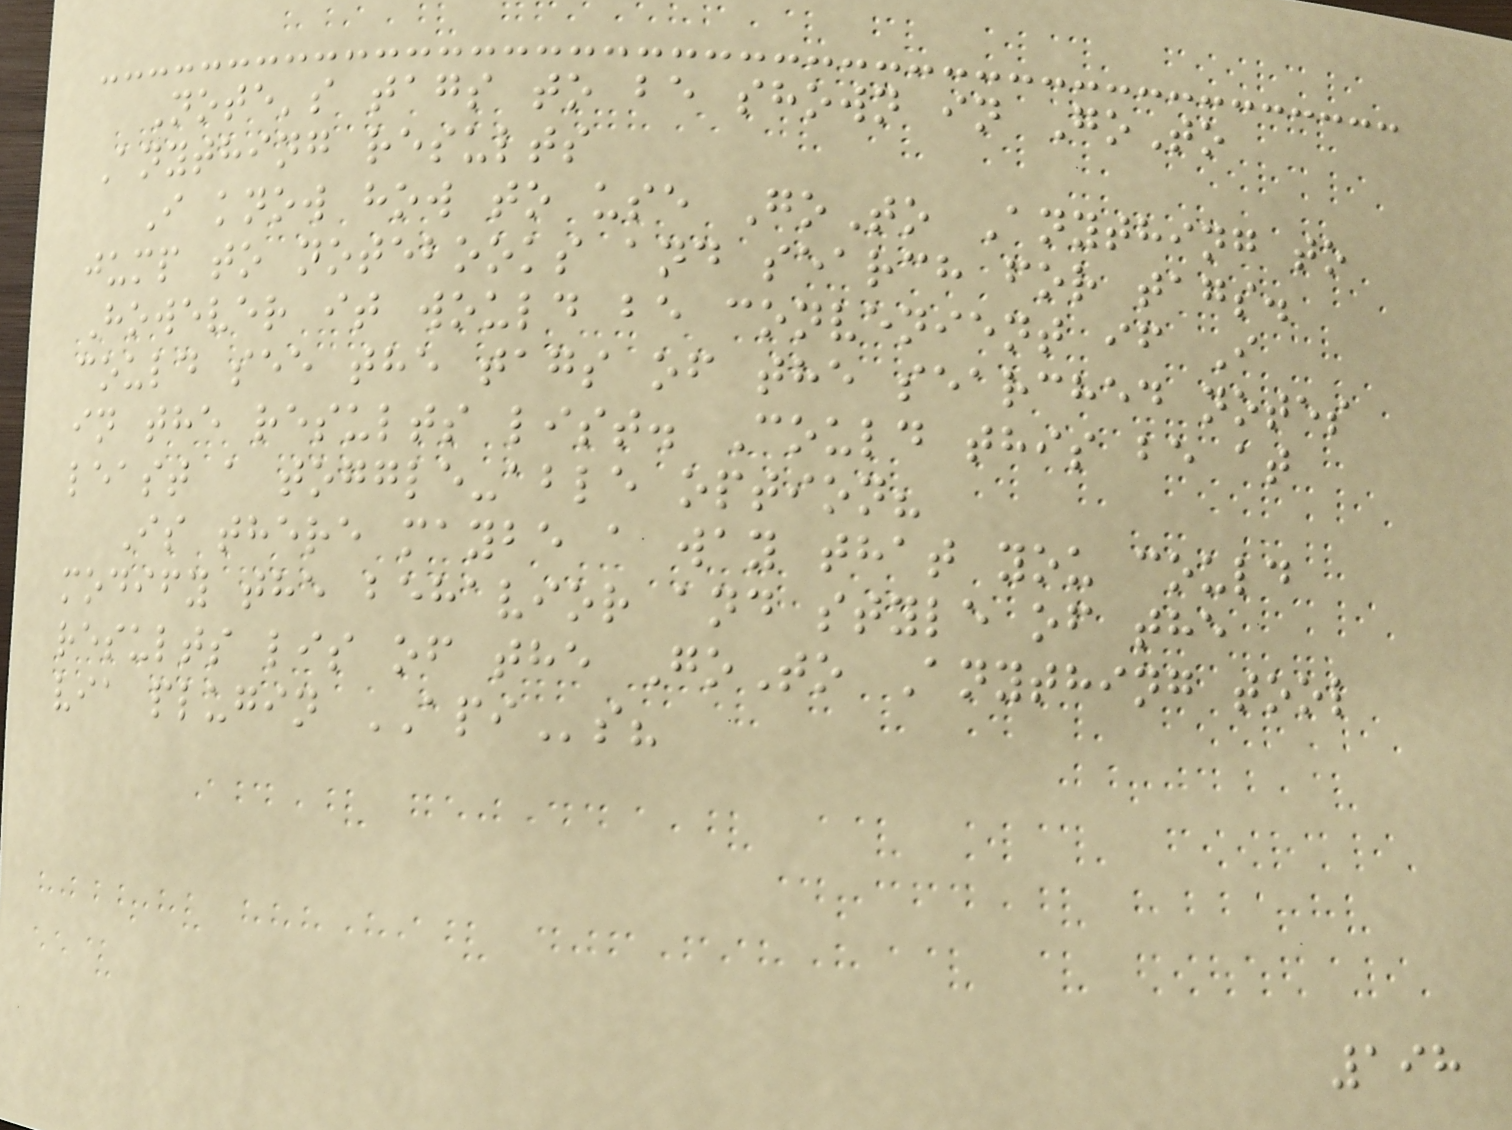Note's tags to be shown in GoTo
Anything results
I know how to use GoTo Anything to
jump to notebooks and search for tags.
However it would be convenient if I
could see the tags of the searched notes
in the results list. Could this be at
least a toggle-able option?
Is there maybe a way that you could
modify the behavior and style of the
results lis of the GoTo Anything tool
via plugin APIs?
198
